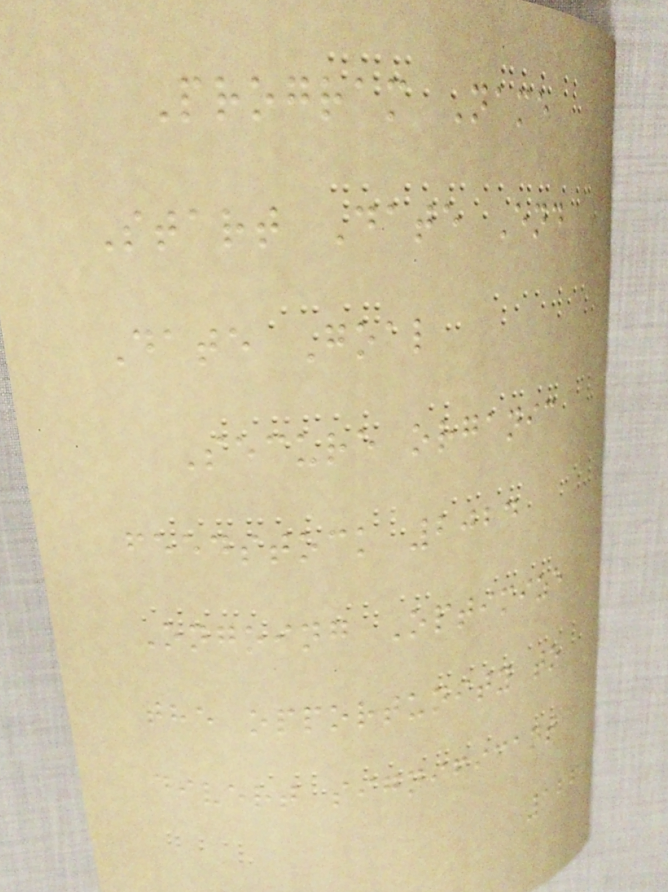Program Name
Start Date End
Date Goal
Secure organic
feedstock 2024
Ongoing Optimize
the opportunity to
divert significant
126
